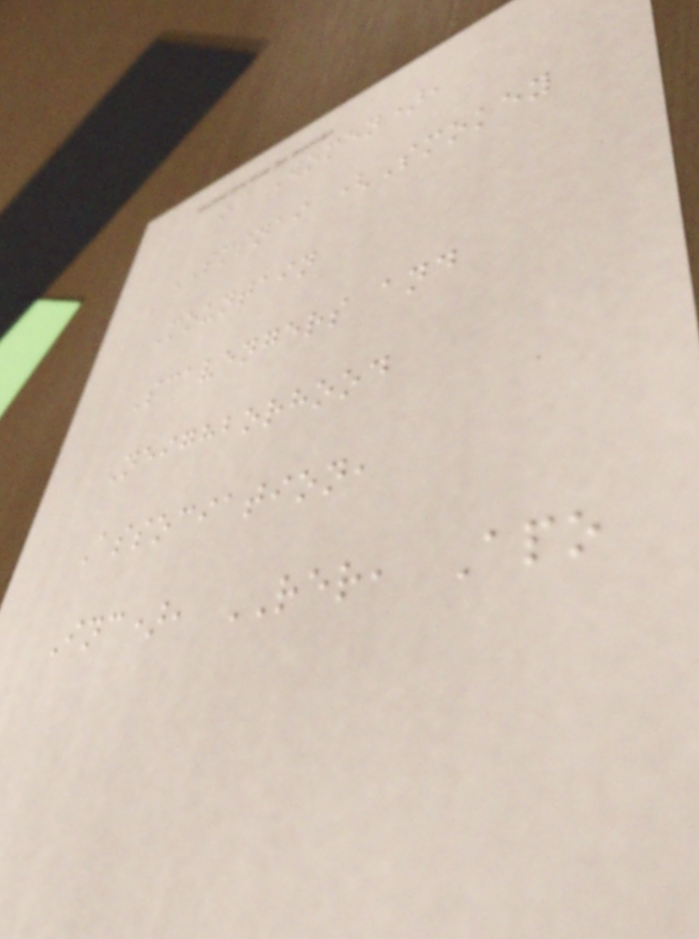of Women),
SMSNAI (Smokey
Mountain
Scavengers and
Neighborhood
Association,
Inc), RER, Apo
